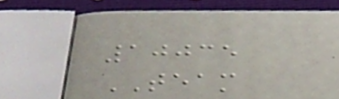10035
TEAM
